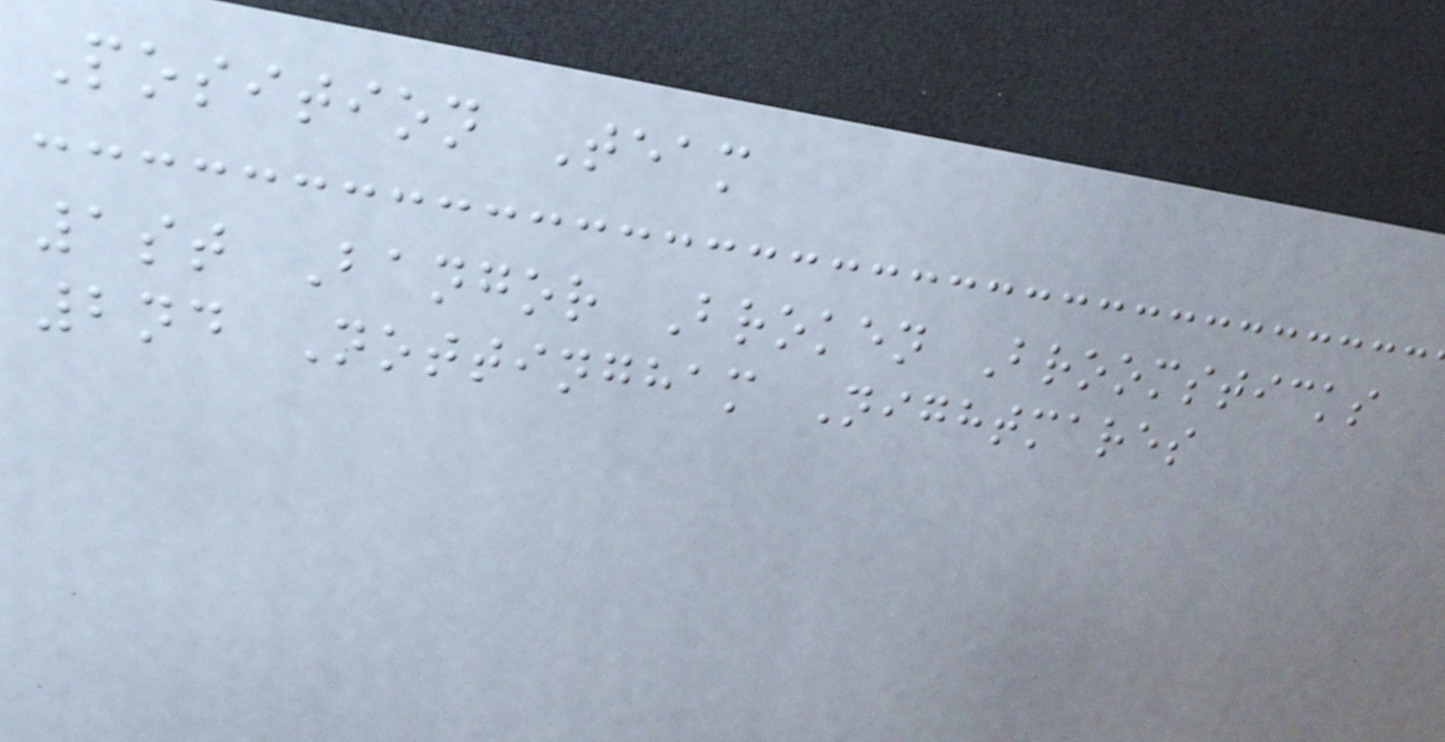Position Team
1st Bangor Broken Broomsticks
2nd Nottingham Nightmares
